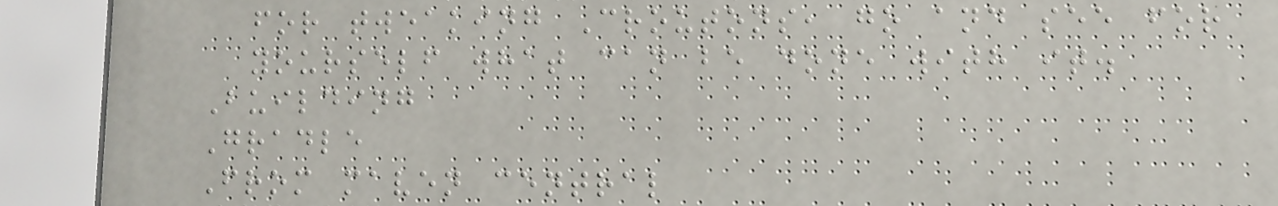for tweaking Croutons, go and see for
yourself what can be done with it.
Building
Gradle
From maven central
